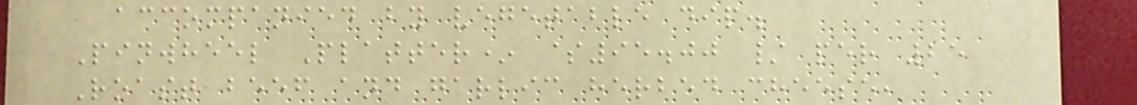accompanied by vegetable dip.
Pinwheel Platter* $95.00 / per 25
Roast beef and garlic herbed cheese,
